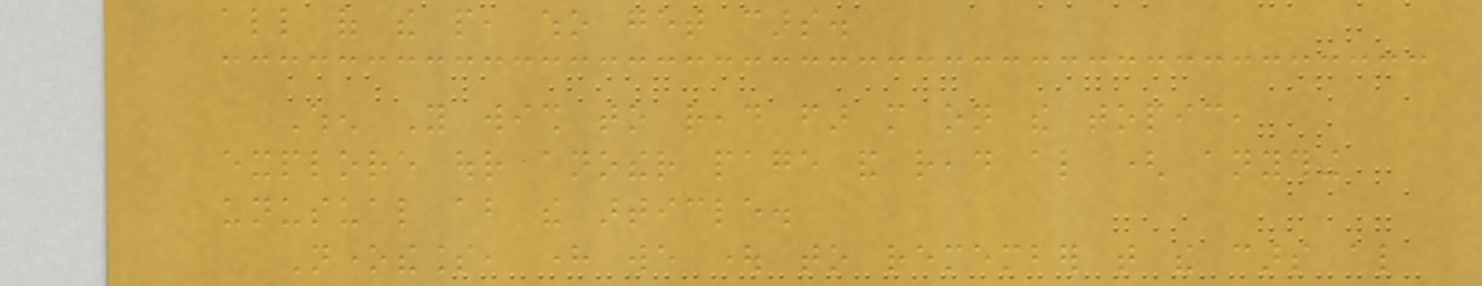all of the people, who get cars.
When You wish to read far more on the topic,
explore our another page and read also ( anything
unusual about the article.
Nonetheless, here we ought to remember that the cars also
